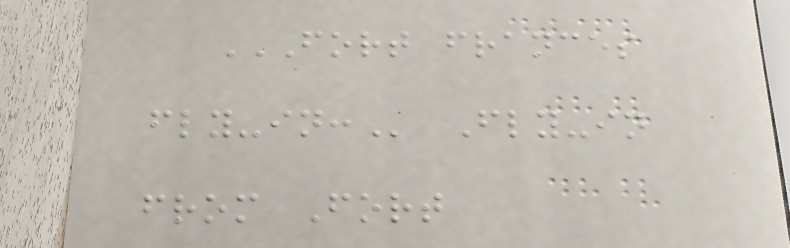FORT FRANCES
FLY-IN: Fly-in
from Fort
